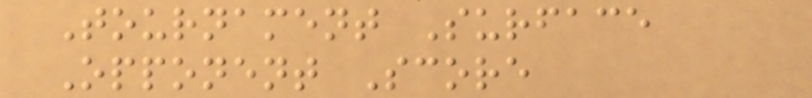Tournament Surface
Opponent Score
